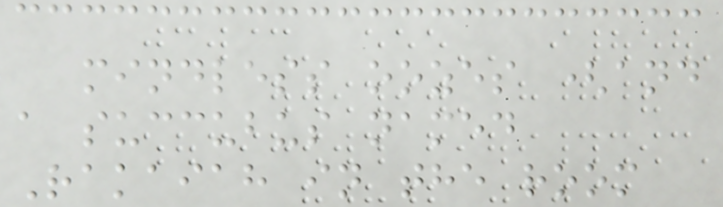mindless oozes (and
a succubus named
Rakaiah in the room
